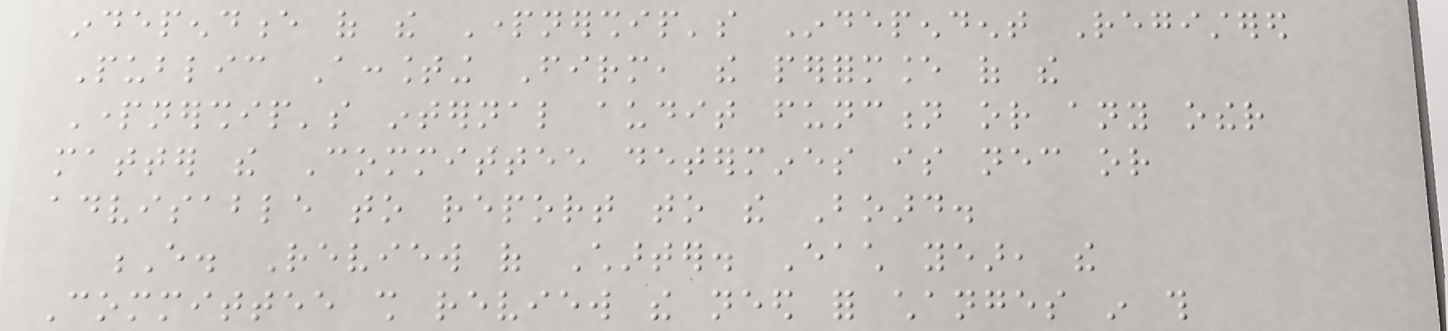independence of the Partnership's Independent Registered
Public Accounting Firm, the performance of the
Partnership's internal audit function or any other
matter the Committee determines is necessary or
advisable to report to the Board.
E. Review of Charter. Each year, the
Committee shall review the need for changes in this
